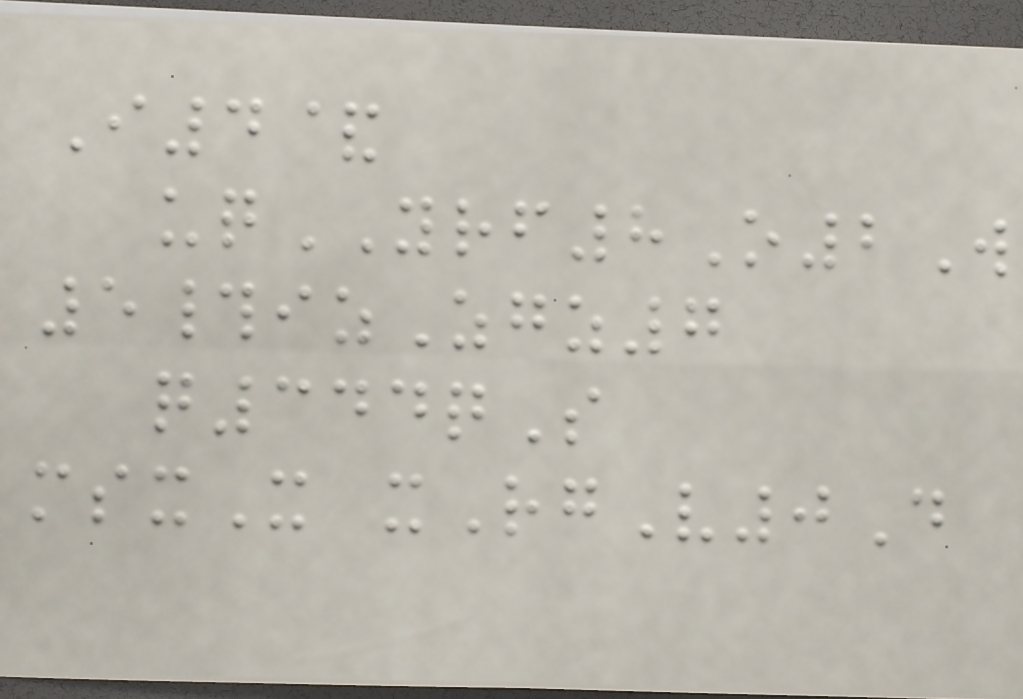I4&
uqYRF8O2W
5#izZgz7
q344qS
msxX xRgV0D
